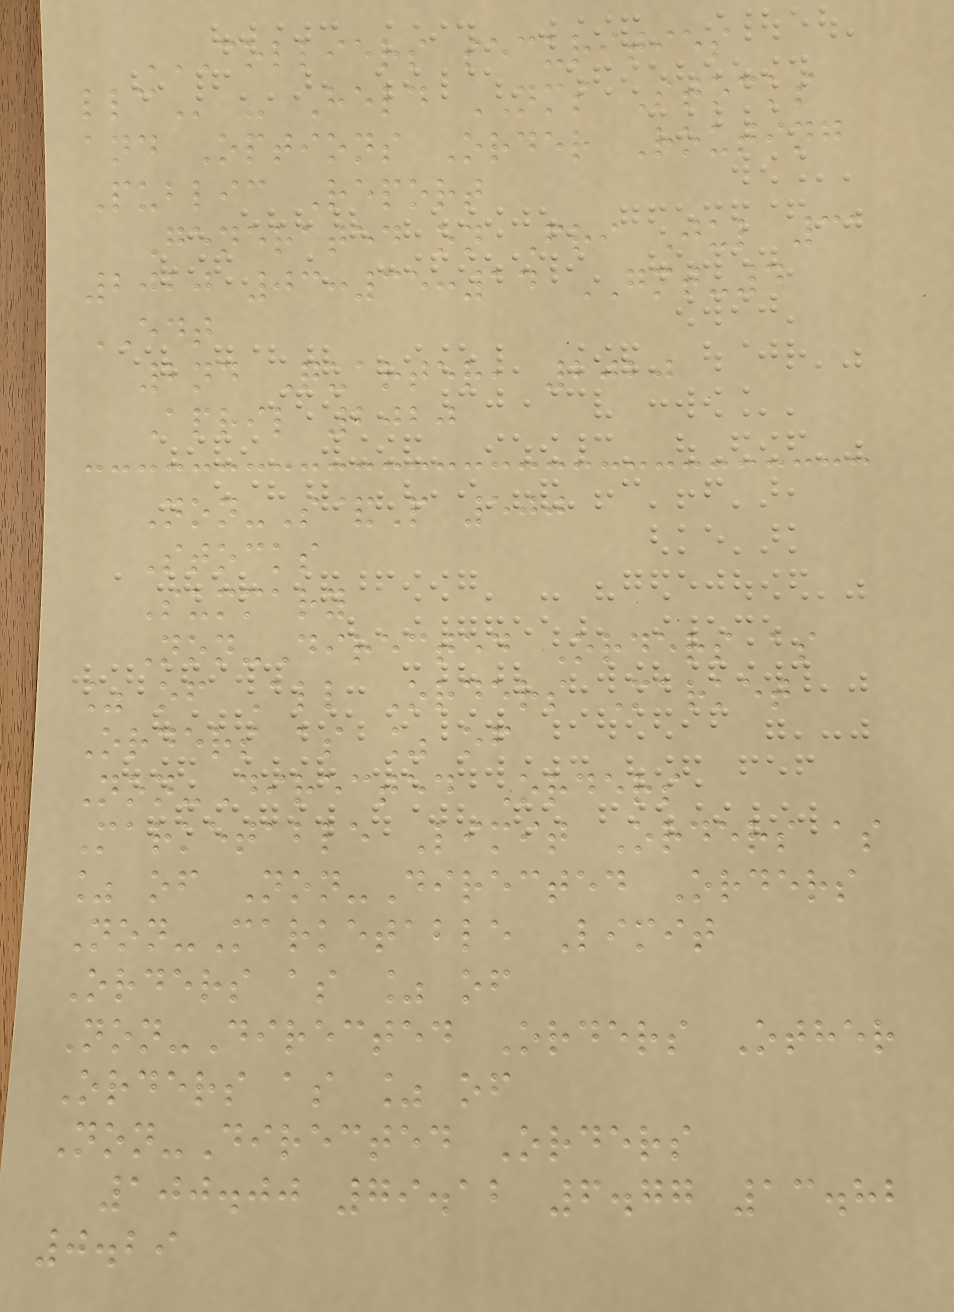COLLIERS SECURITIES
LLC - Held NMS Stocks
and Options Order Routing
Public Report
Generated on Fri Jul 31
2020 03:35:14 GMT-4
EDT
2nd Quarter, 2020
April 2020
Non-S&P 500
Stocks
Summary
Non-Directed Orders as
% of All Orders Market
Orders as % of
Non-Directed Orders
Marketable Limit Orders as
% of Non-Directed Orders
Non-Marketable Limit
Orders as % of
Non-Directed Orders Other
Orders as % of
Non-Directed Orders
100.00 79.12 6.77 13.82
0.29
